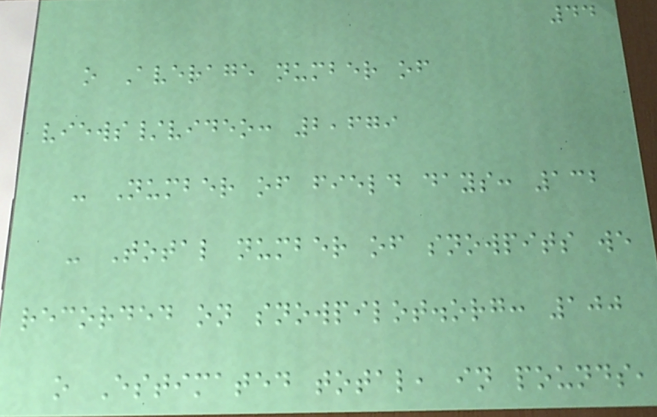44
o Average number of
views/video: 2,679
- Number of field days: 132
- Total number of snowpits we
recorded on snowpilot.org: 100
o Estimated total, in pounds,
